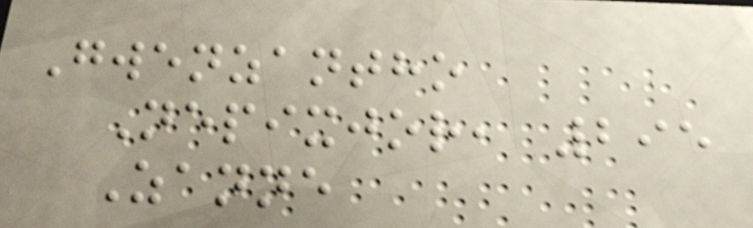Gwenzantho
Nepixjor, 295
Zanne
